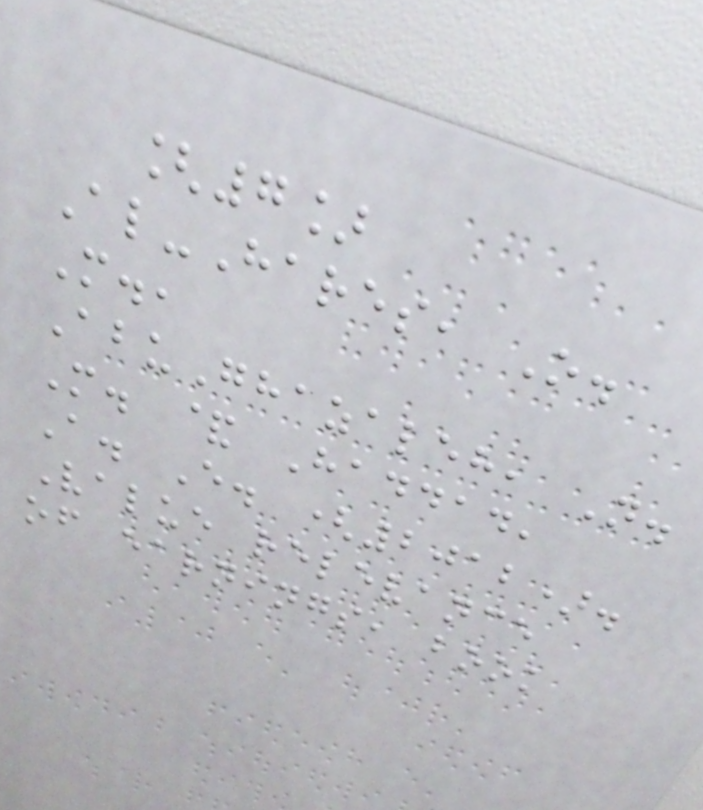[7]
Al-Hares, O.
M.,
AbuGhazaleh, N.
M. & Haddad,
A. E. (2012).
Value relevance
of earnings, book
